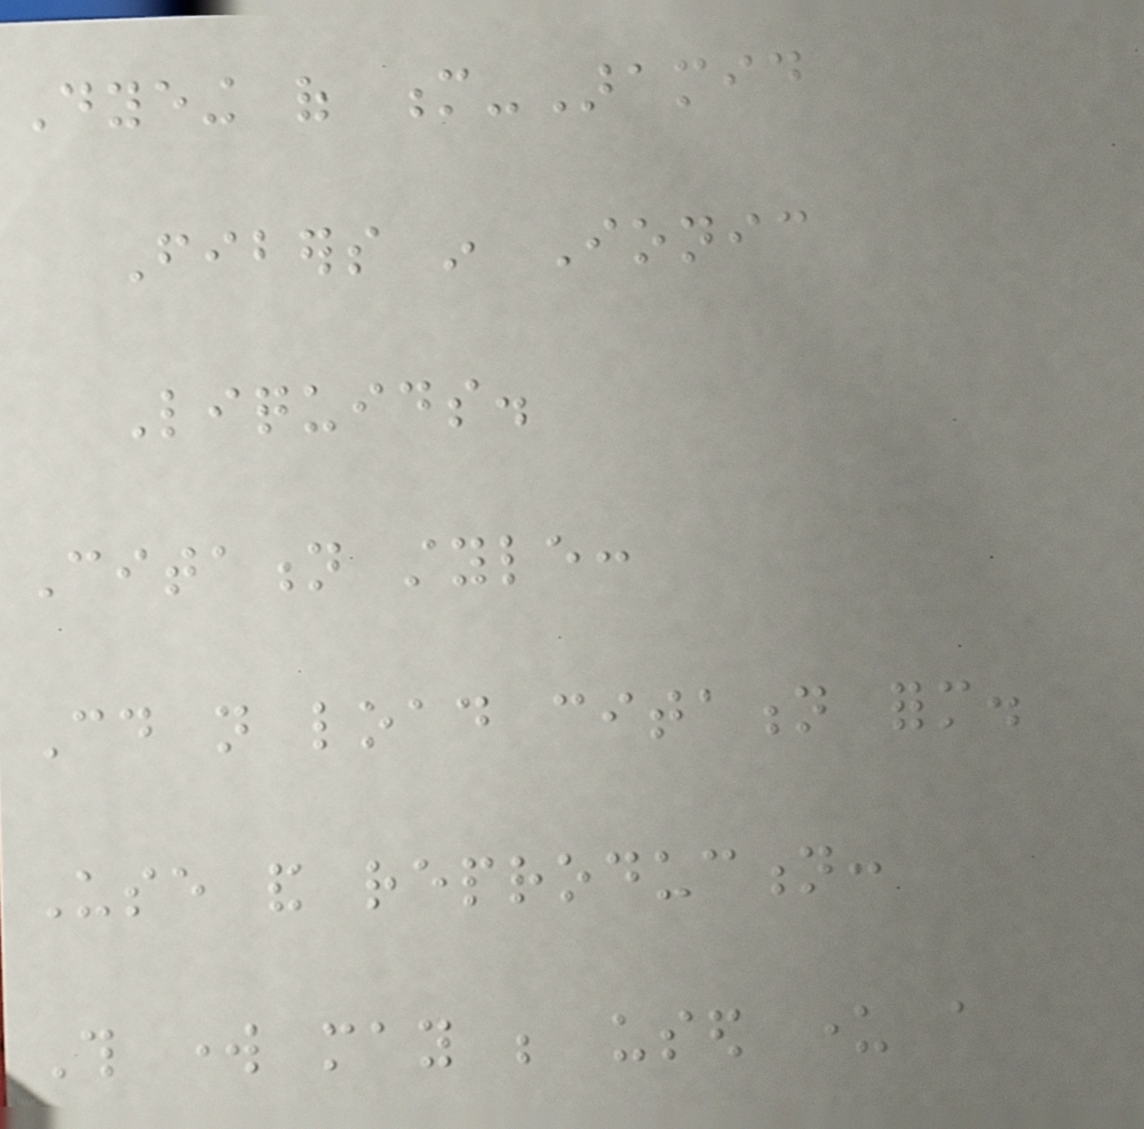Dyeing of m-Aramid
Fibers in Ionic
Liquids.
Citation style:
Could not load citation form.
Use and reproduction:
This work may be used under a
